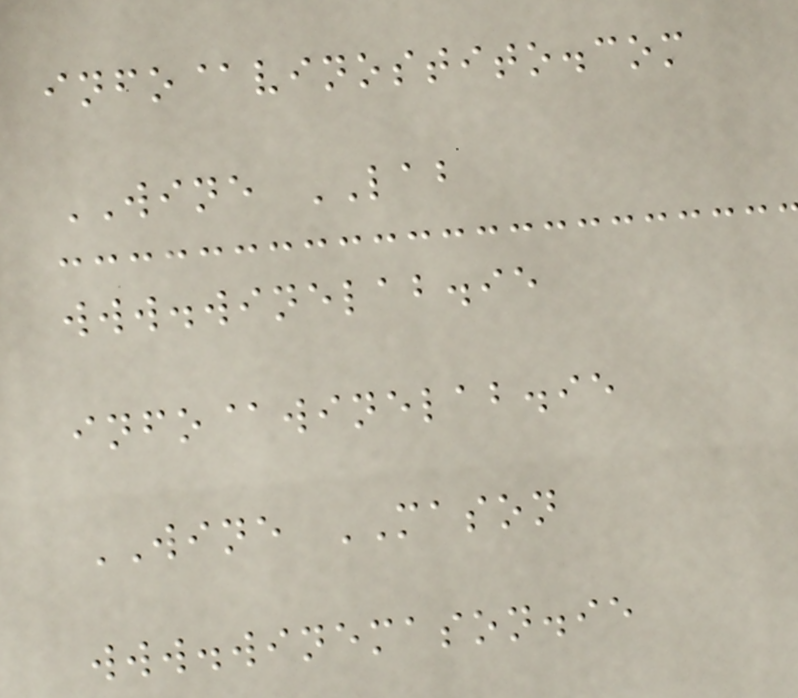info@vinostito.com
WINE LAB
www.winelab.ie
info@winelab.ie
WINE MASON
www.winemason.ie
